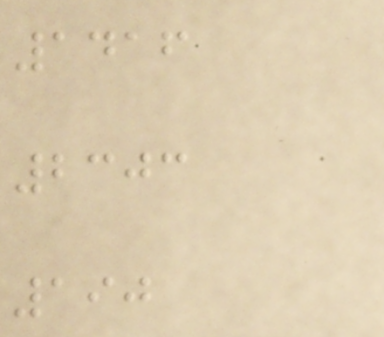1416
2303
190
